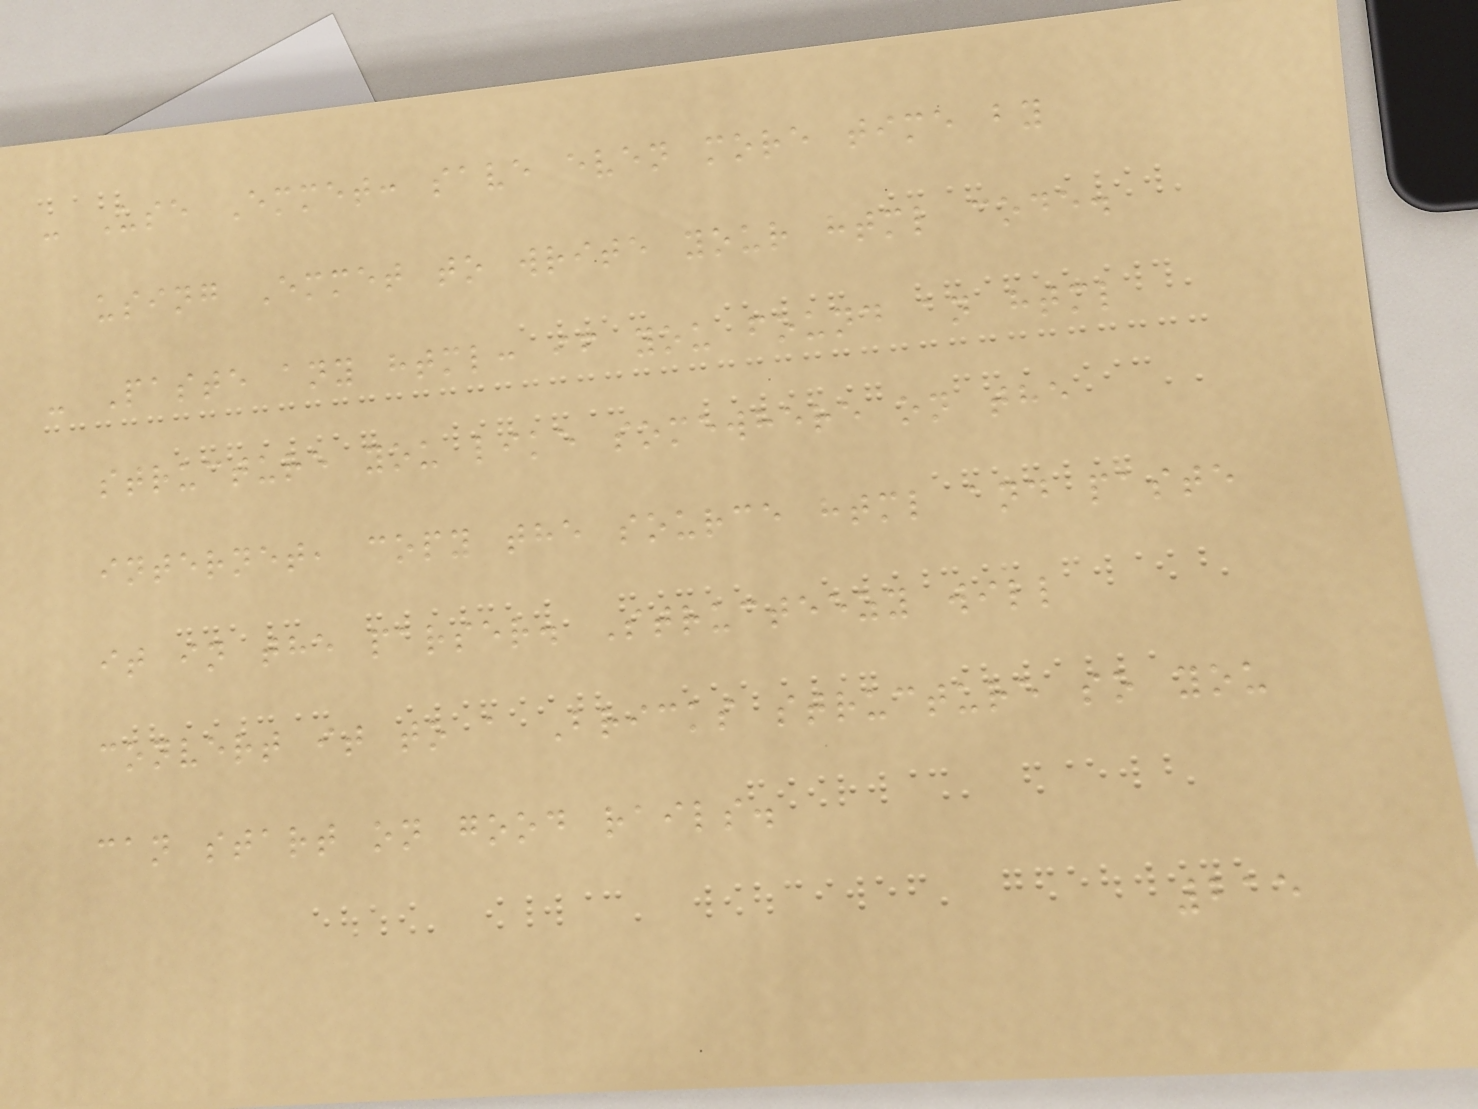- Use Emmet: save even more time by
using Emmet to write your html code.
- Paste any html: if you found an html
structure you like somewhere on the
internet, copy the source html and paste
it in the parser. Structeezy will
convert it to a Bricks structure so you
can start on good rails.
215
